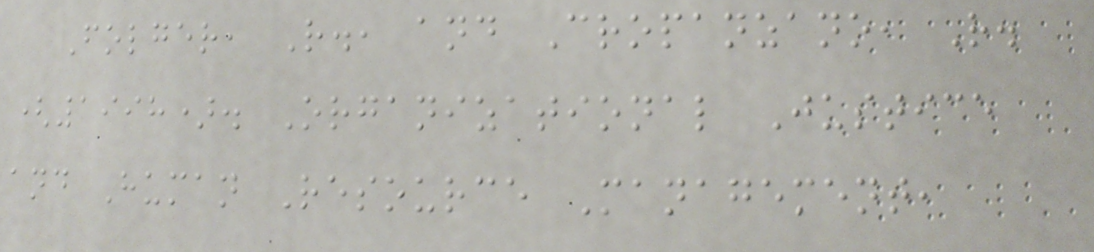Folger, R., and Cropanzano, R.
(1998). Organizational Justice
and Human Resource Management,
